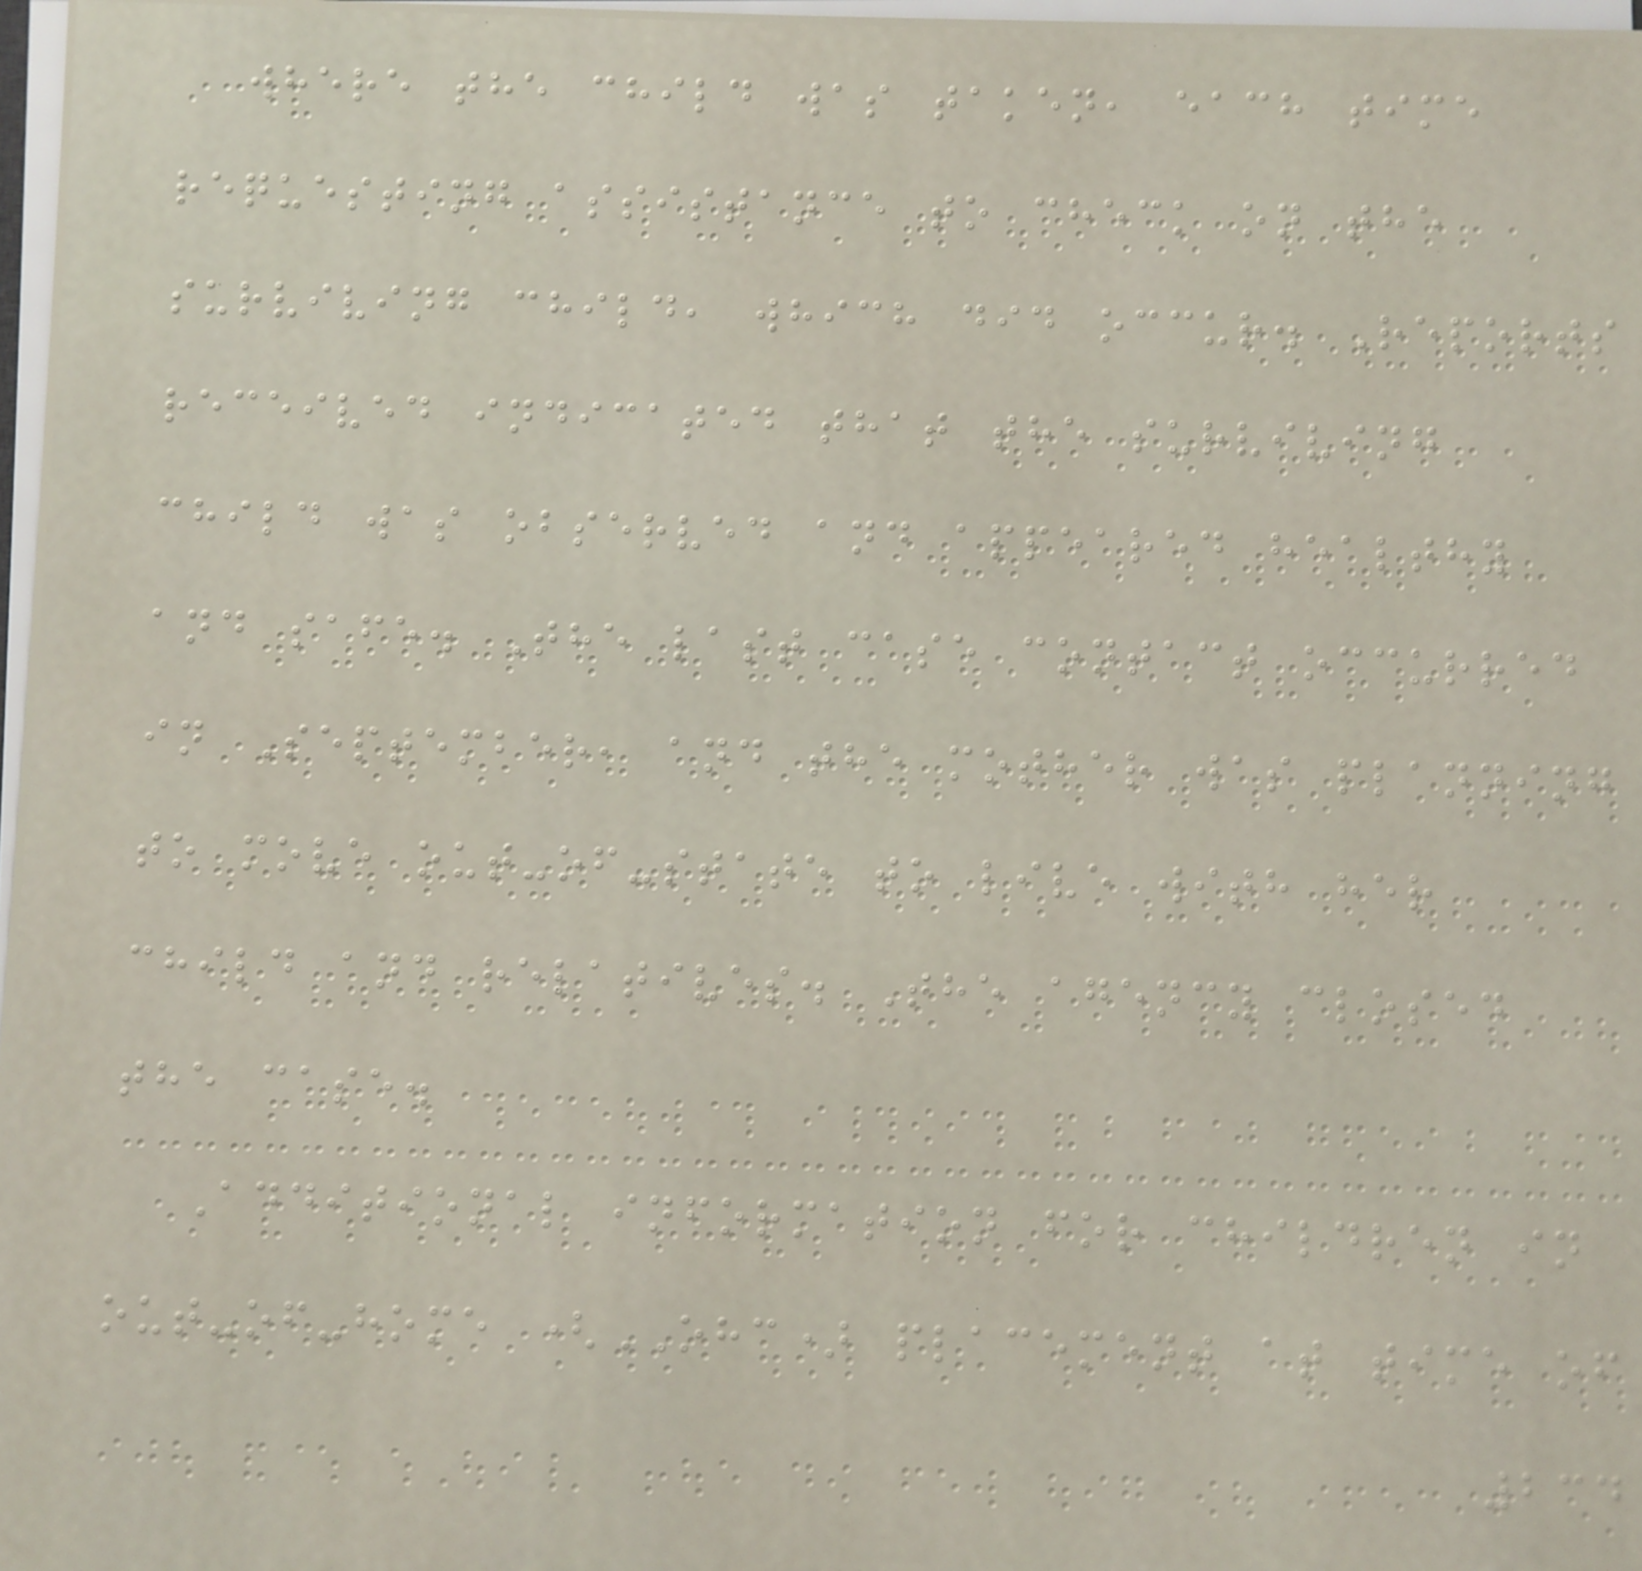where the child was taken, each time
requesting assistance to check on the
surviving child, which did occur. Reports
received indicated that the surviving
child was observed and appeared healthy
and safe. The last case contact occurred
in September, and the mother was planning
to move out-of-state to live with her
child and relatives. The agency closed
the case.
Additional information for children in
out-of-home (OHC) placement at time of
234
